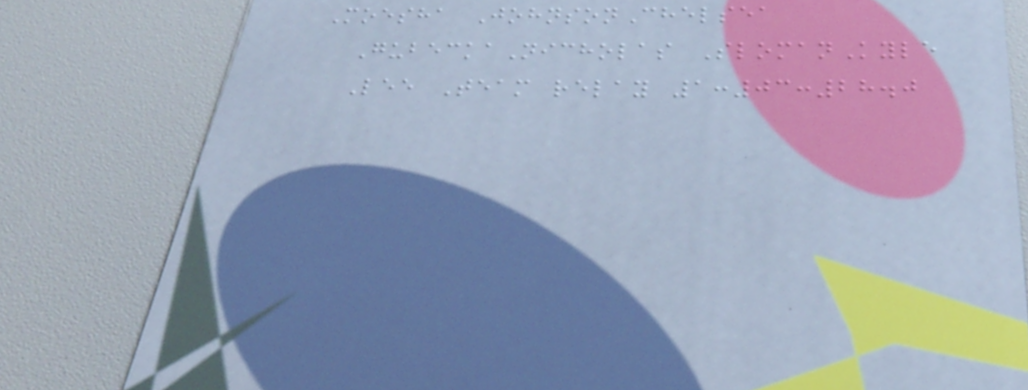Moesha JohnsonChelsea
GubeckaNicholas SlomanKyle
Lee Team relay 1:03:28.0
